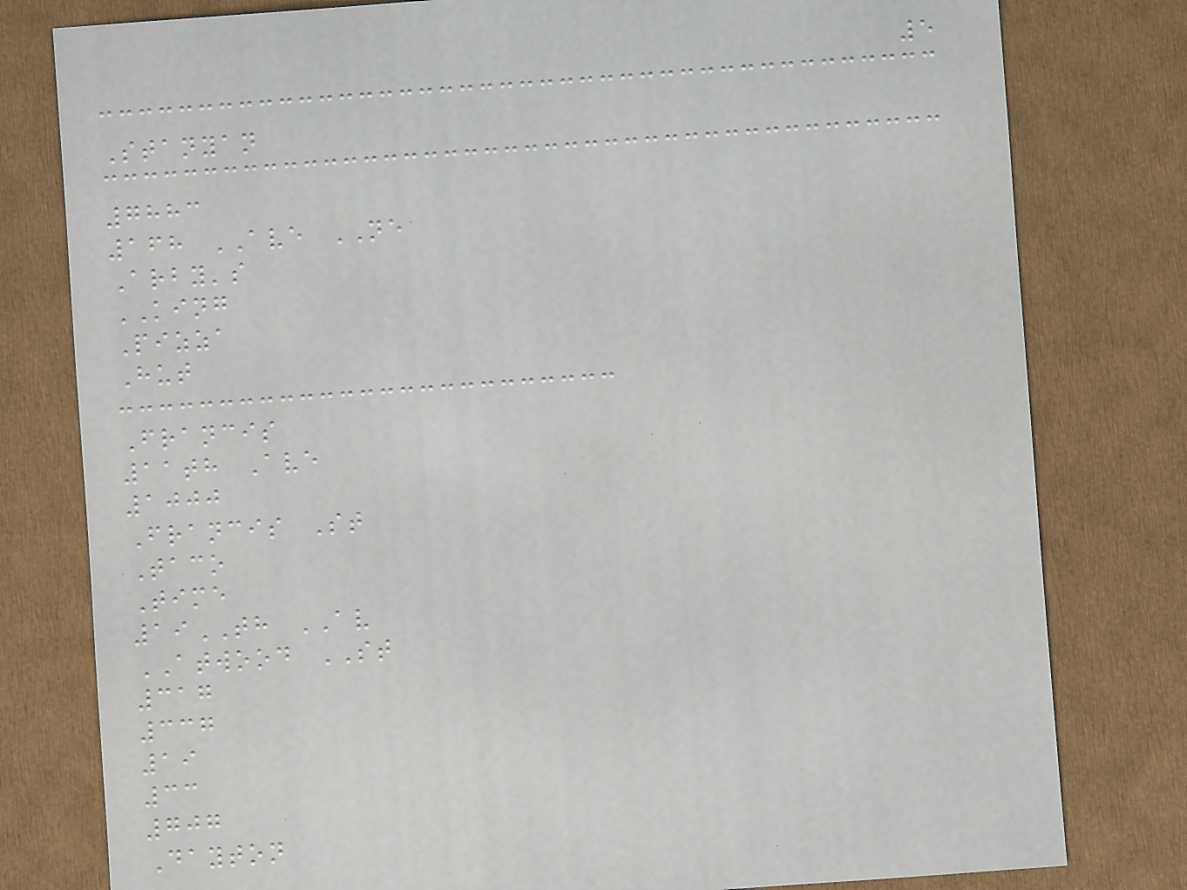5
Stanyan
7883
168 AVE NE
Arby's
KING
Pizza
Hut
Francis
11th Ave
1000
Francis St
Taco
Time
19TH AV
ATWOOD ST
317
337
19
33
707
Dayton
